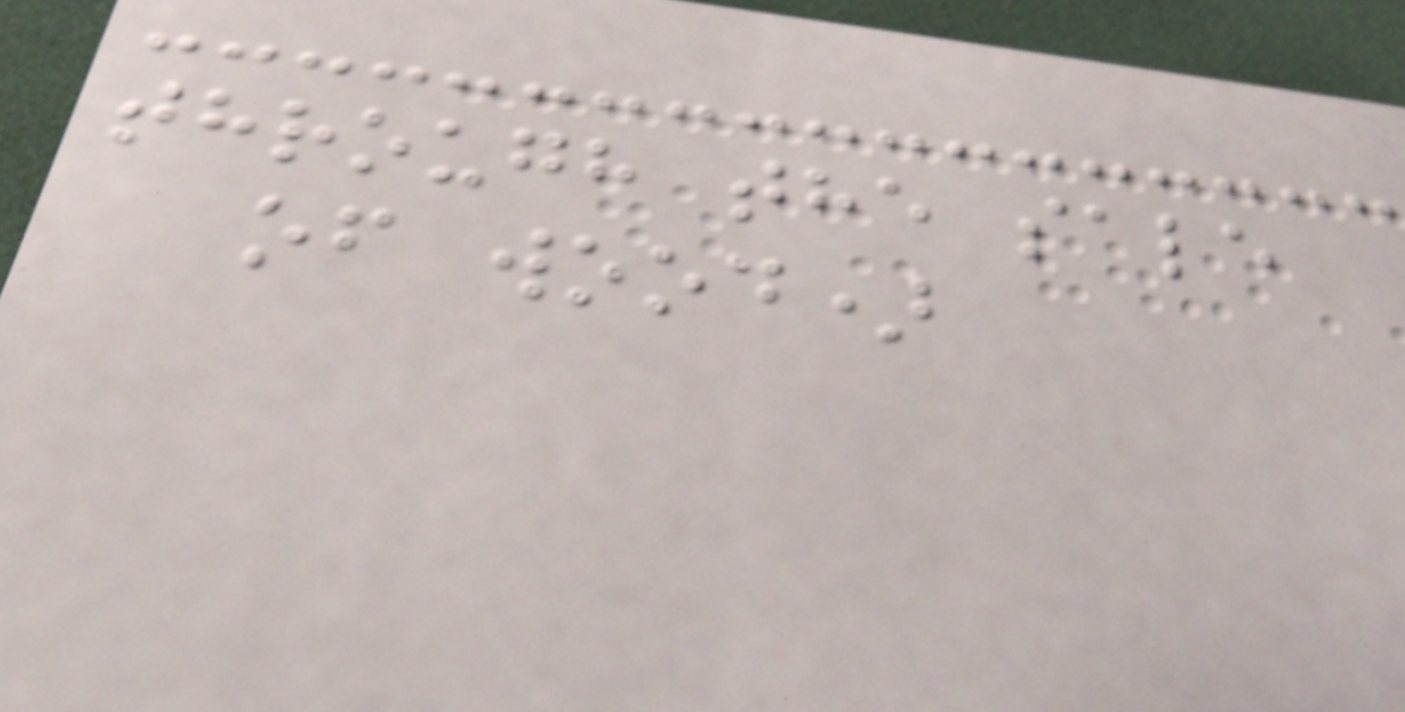through the sale
of wood)
